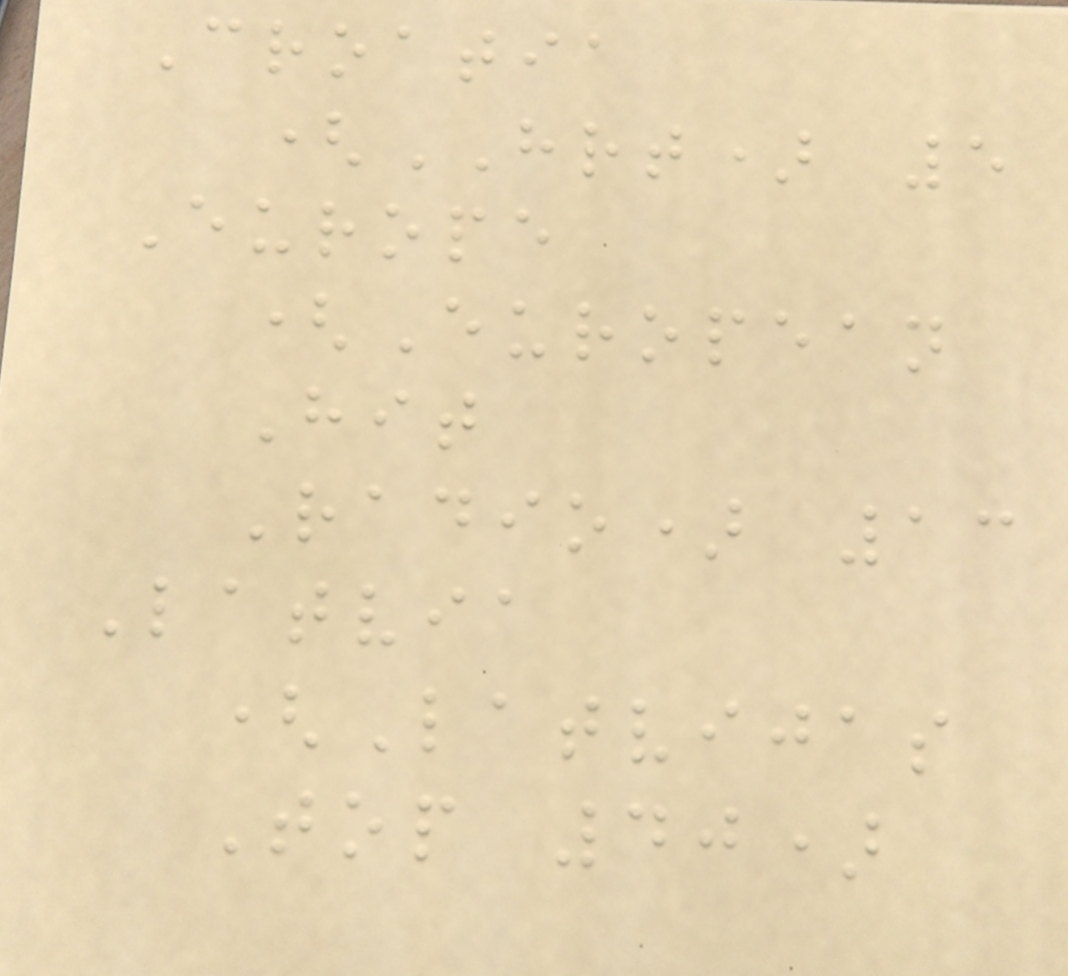Croatia
(HRT) 5
Europe
(European
Hit
Radio) 13
Latvia
(Latvijas
Top 40)
